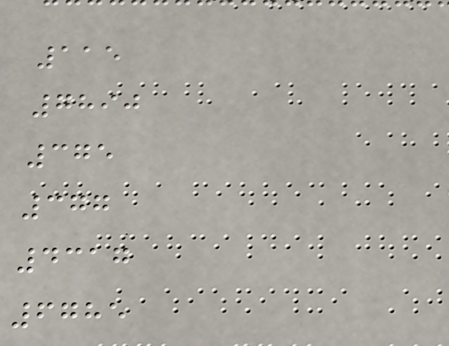115
7890
375
377
4317
6785
